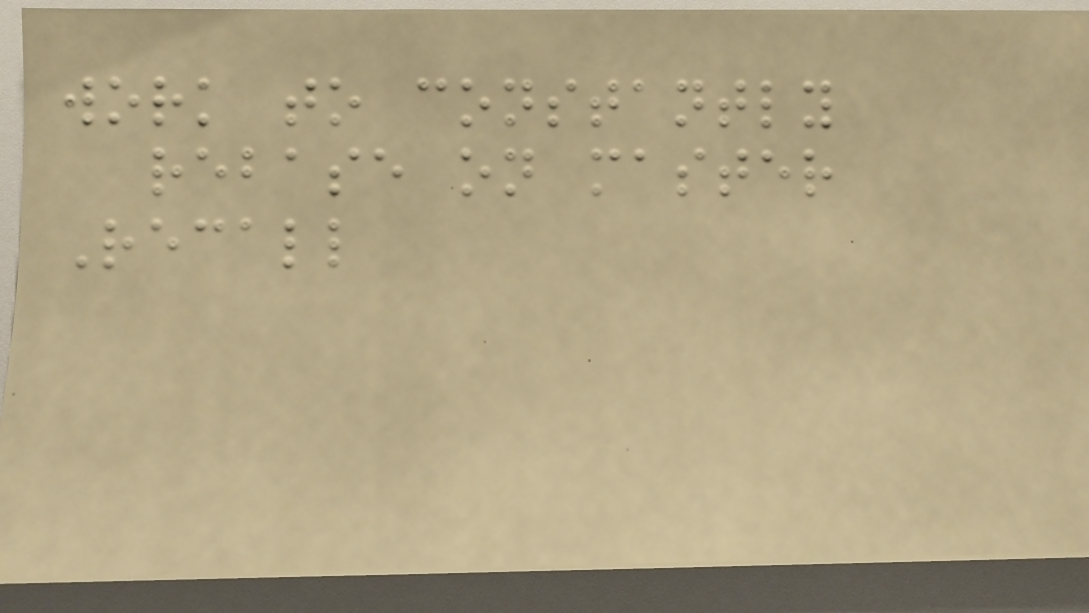work to constantly
rebase on master
Recall
